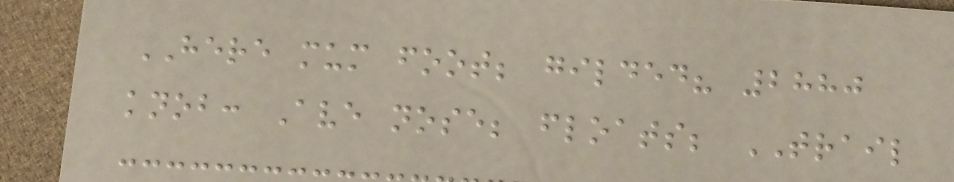HERE mum foot; gilded? 2880
knob: Ave nose; floats; TRAIL
